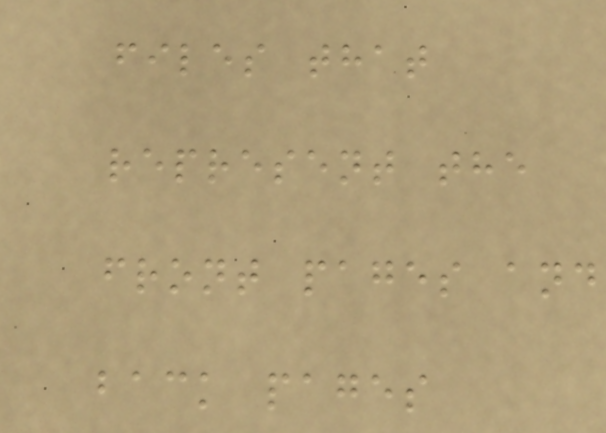files that
represent the
front pages and
back pages
